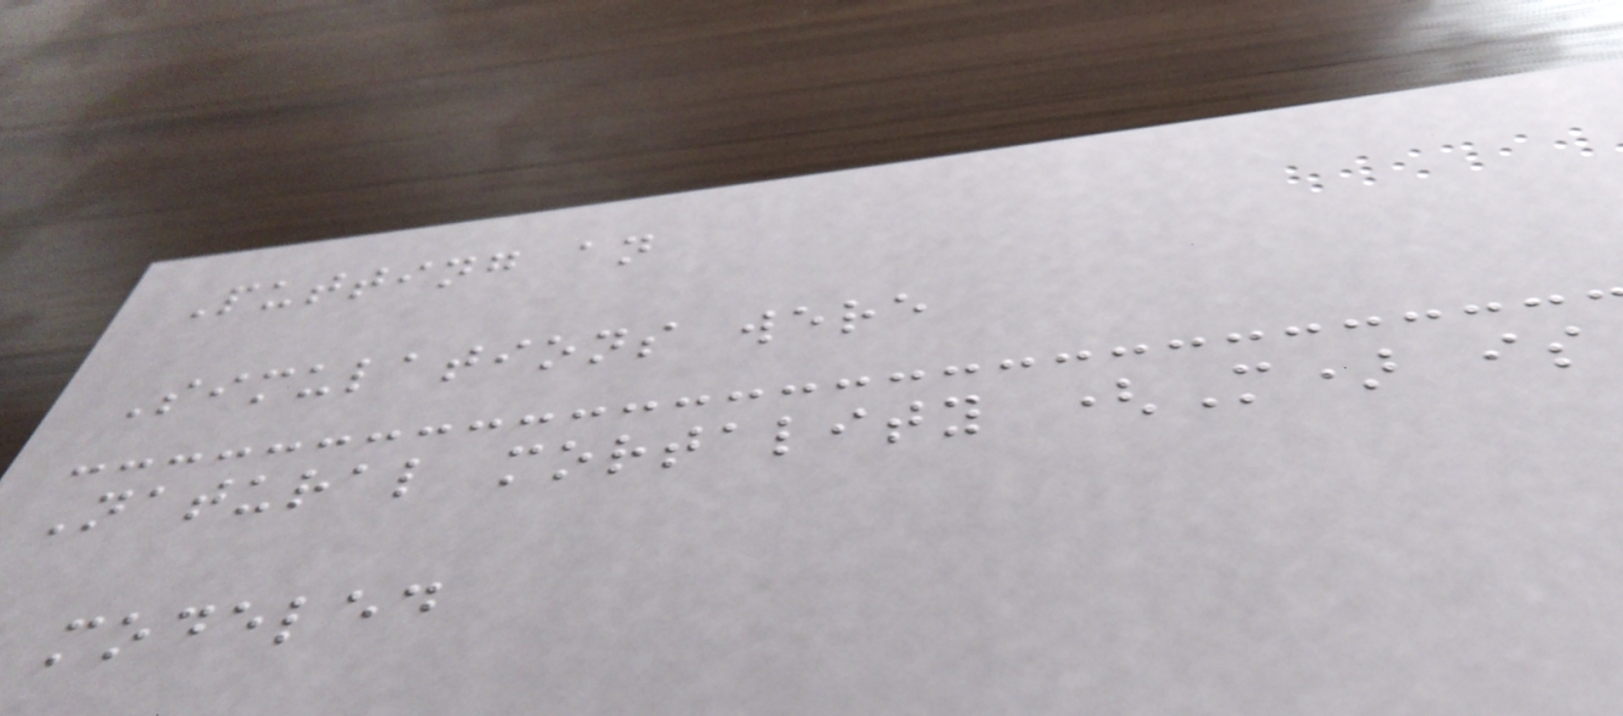Putting an
Simulations were
Natural mortality (M) is
modeled
